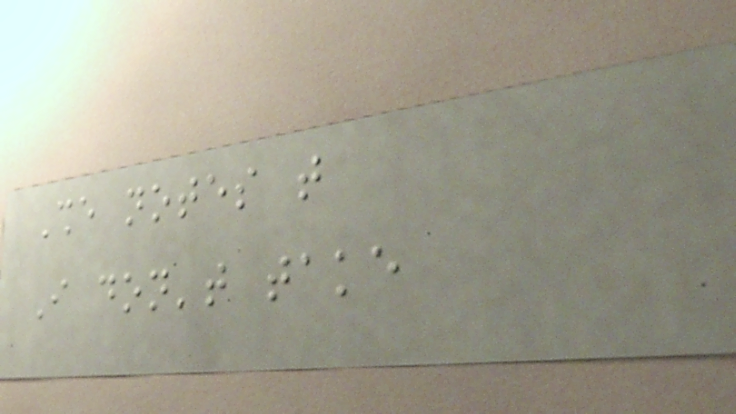She notes that
I don't take
